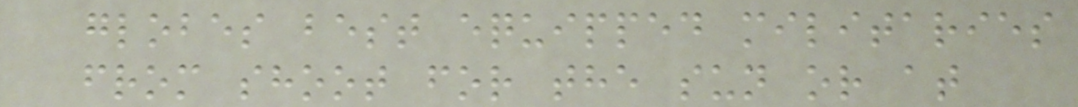globes best equipped militaries
from shoot for the sun or at
